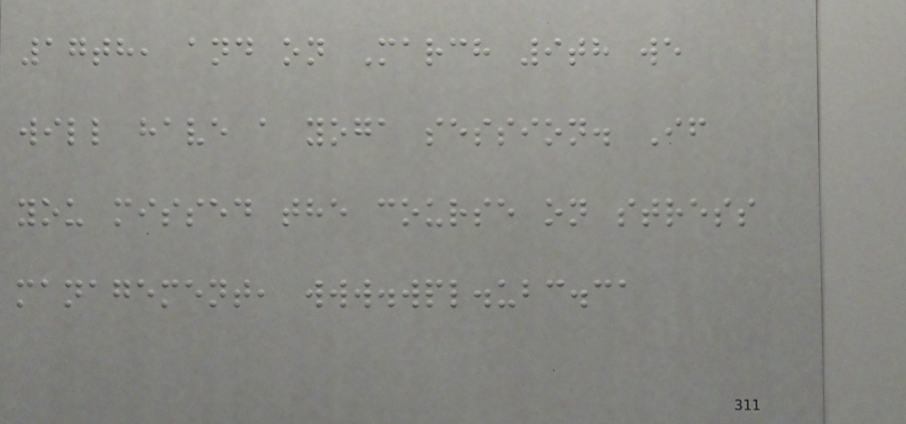17th, and on March 9th we
will have a yoga session. If
you missed the course on stress
management, www.wpl.ubc.ca
